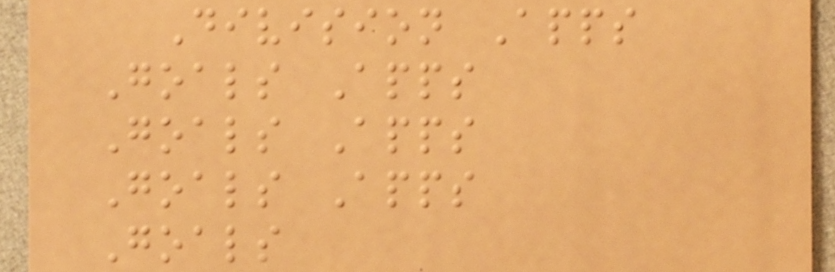Division Apps
Goals Apps
Goals Apps
Goals Apps
Goals
